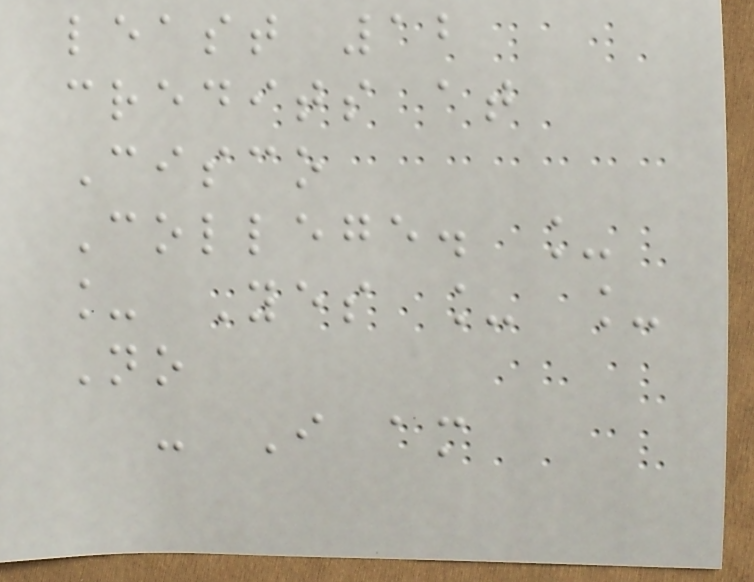least 12
credits at
Cisco
College. _
_ Yes _ _
No
- I am
